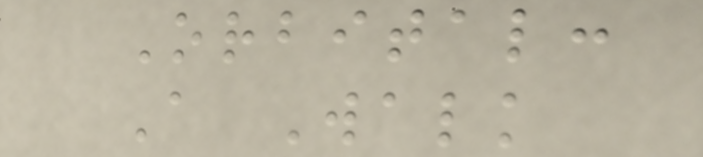Orbital:
A Walk
